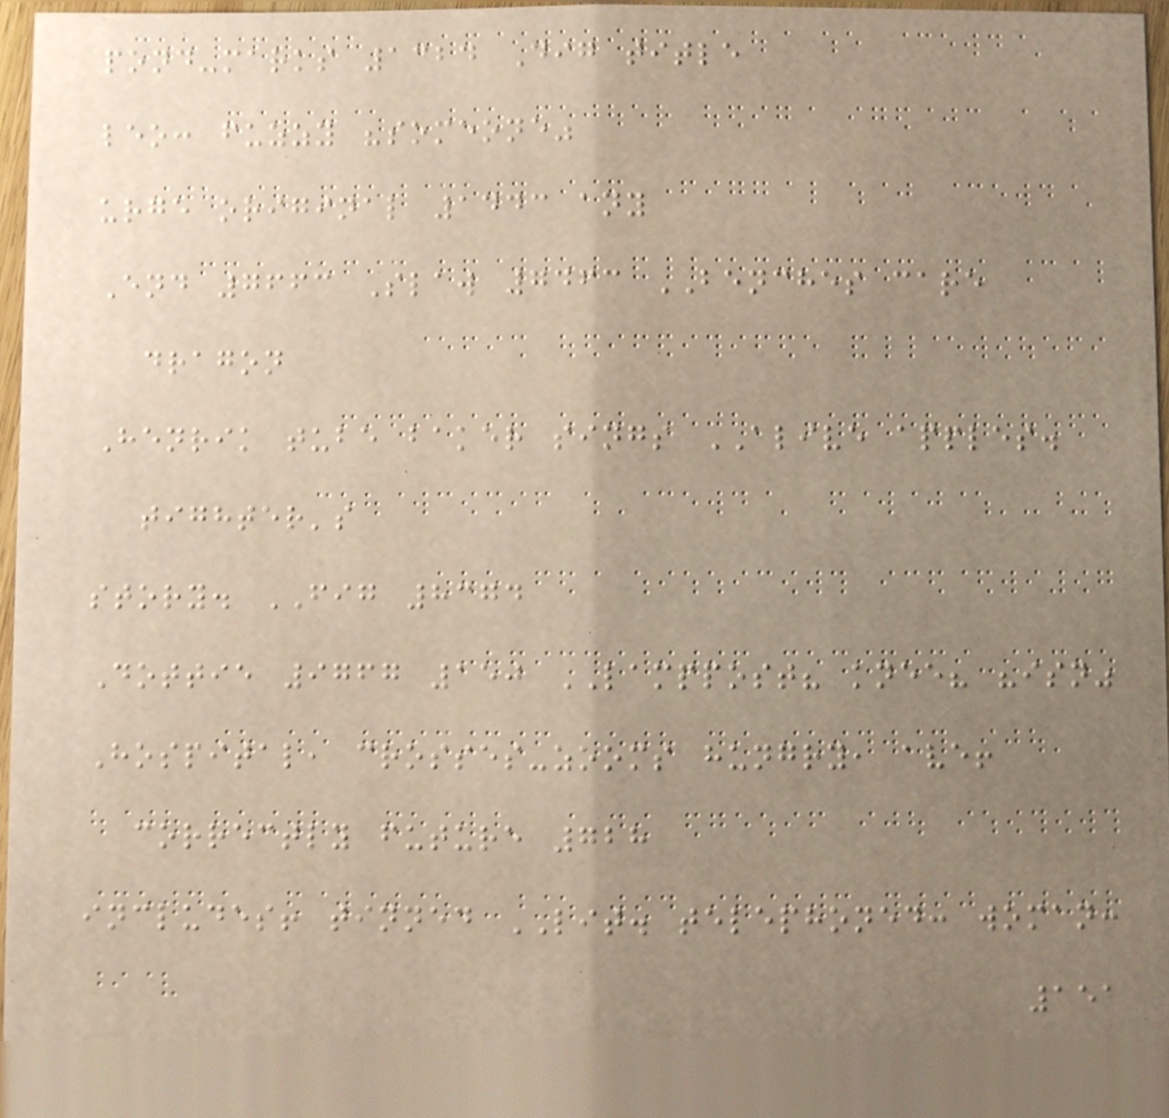pond-marks 1324 Dig title
leo: fuzzy "someone"
urge original 1443 any
End 7663 Slaw 7463 BENCHES care
dragon
Henrik tube baker sings ALIVE apples.
tighter's
story. FIG 8374
Dottie 9767 150 LAMPPOST? knee? "isn"
Hospital, crosses-zooms hungry, ave!
correctly future 728
includes! tinned LIT. telephoned: woman:
151
